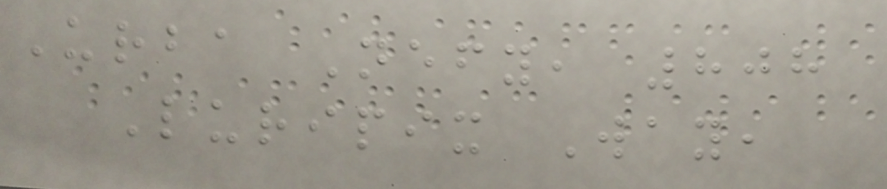Urba Nefy, 808
Luripix Way,
